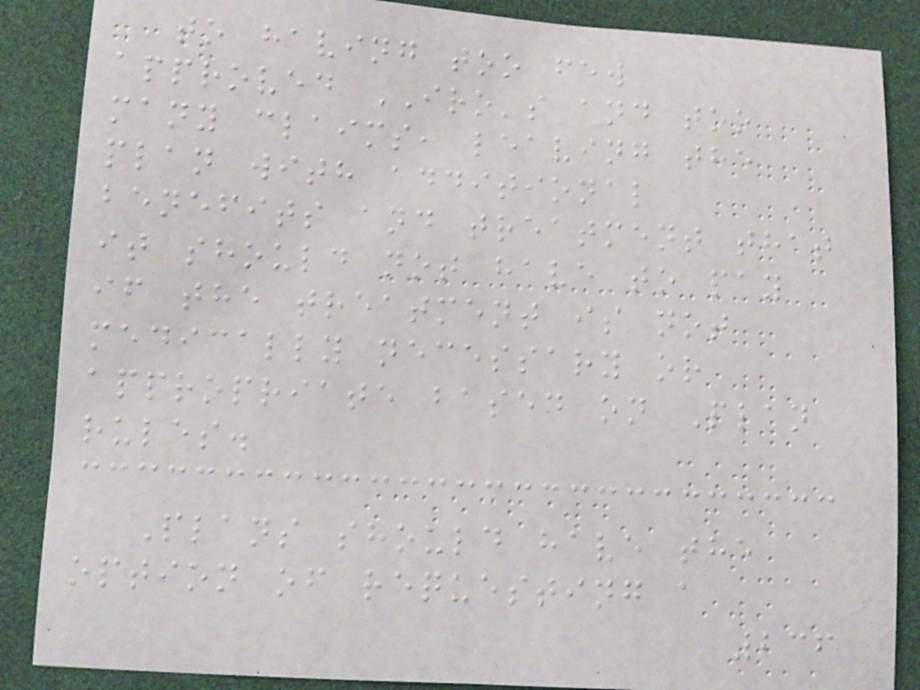to having too few
approved IRO's and too
many claims, leaving the
plan with additional
benefits and treatment that
it should not have to pay
if the treatment is not
medically necessary or
appropriate based on Plan
rules.
Plans should have the
option of requesting a
236
